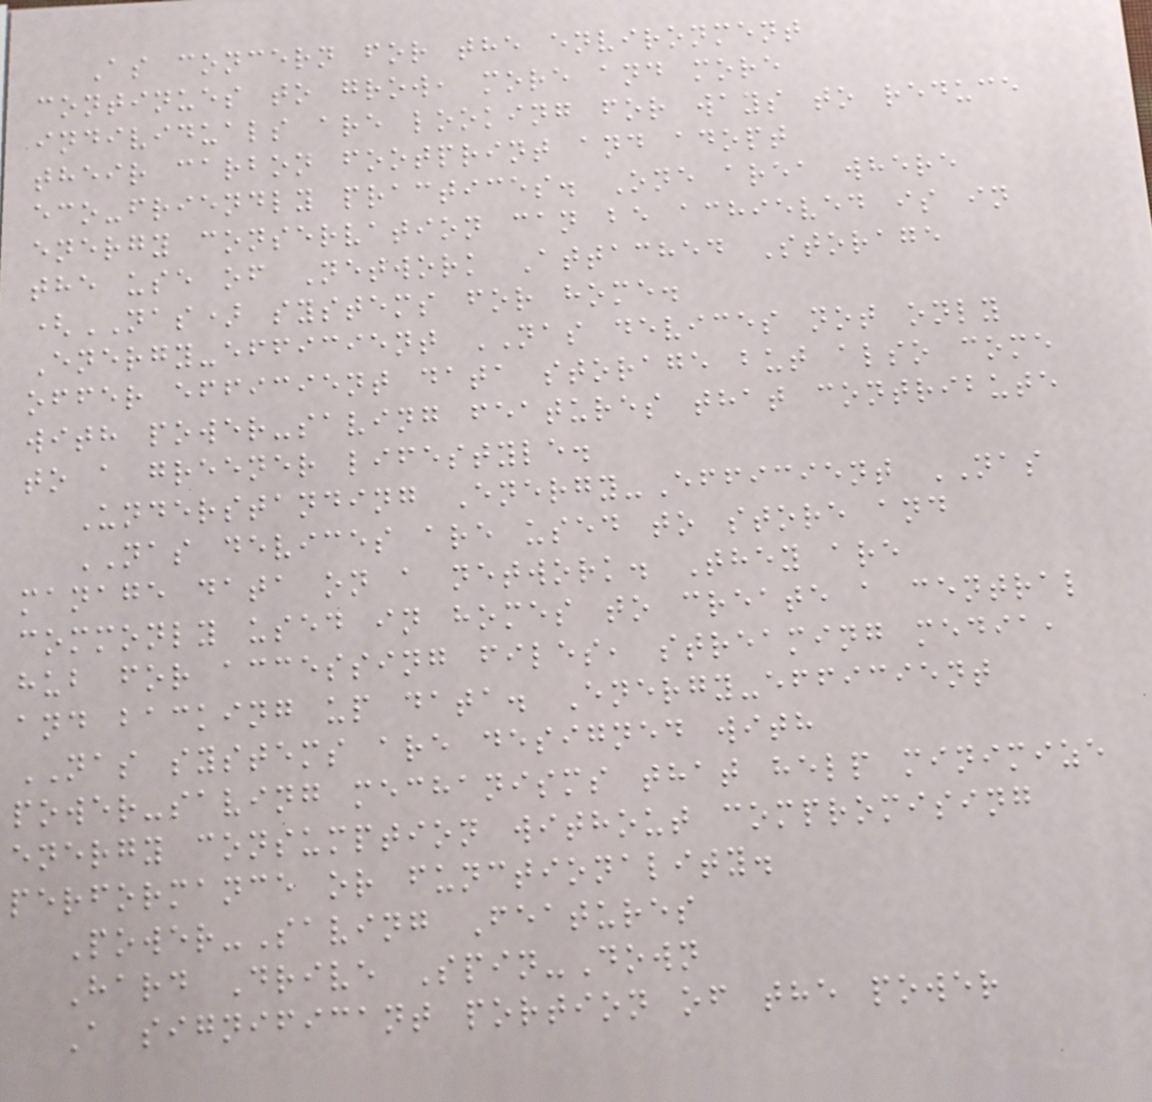As concern for the environment
continues to grow, more and more
individuals are looking for ways to reduce
their carbon footprint and adopt
eco-friendly practices. One area where
energy conservation can be achieved is in
the use of Network Attached Storage
(NAS) systems for home.
Energy-efficient NAS devices not only
offer efficient data storage but also come
with power-saving features that contribute
to a greener lifestyle.
Understanding Energy-Efficient NAS
NAS devices are used to store and
manage data on a network. They are
commonly used in homes to create a central
hub for accessing files, streaming media,
and backing up data. Energy-efficient
NAS systems are designed with
power-saving mechanisms that help minimize
energy consumption without compromising
performance or functionality.
Power-Saving Features
Hard Drive Spin-Down
A significant portion of the power
